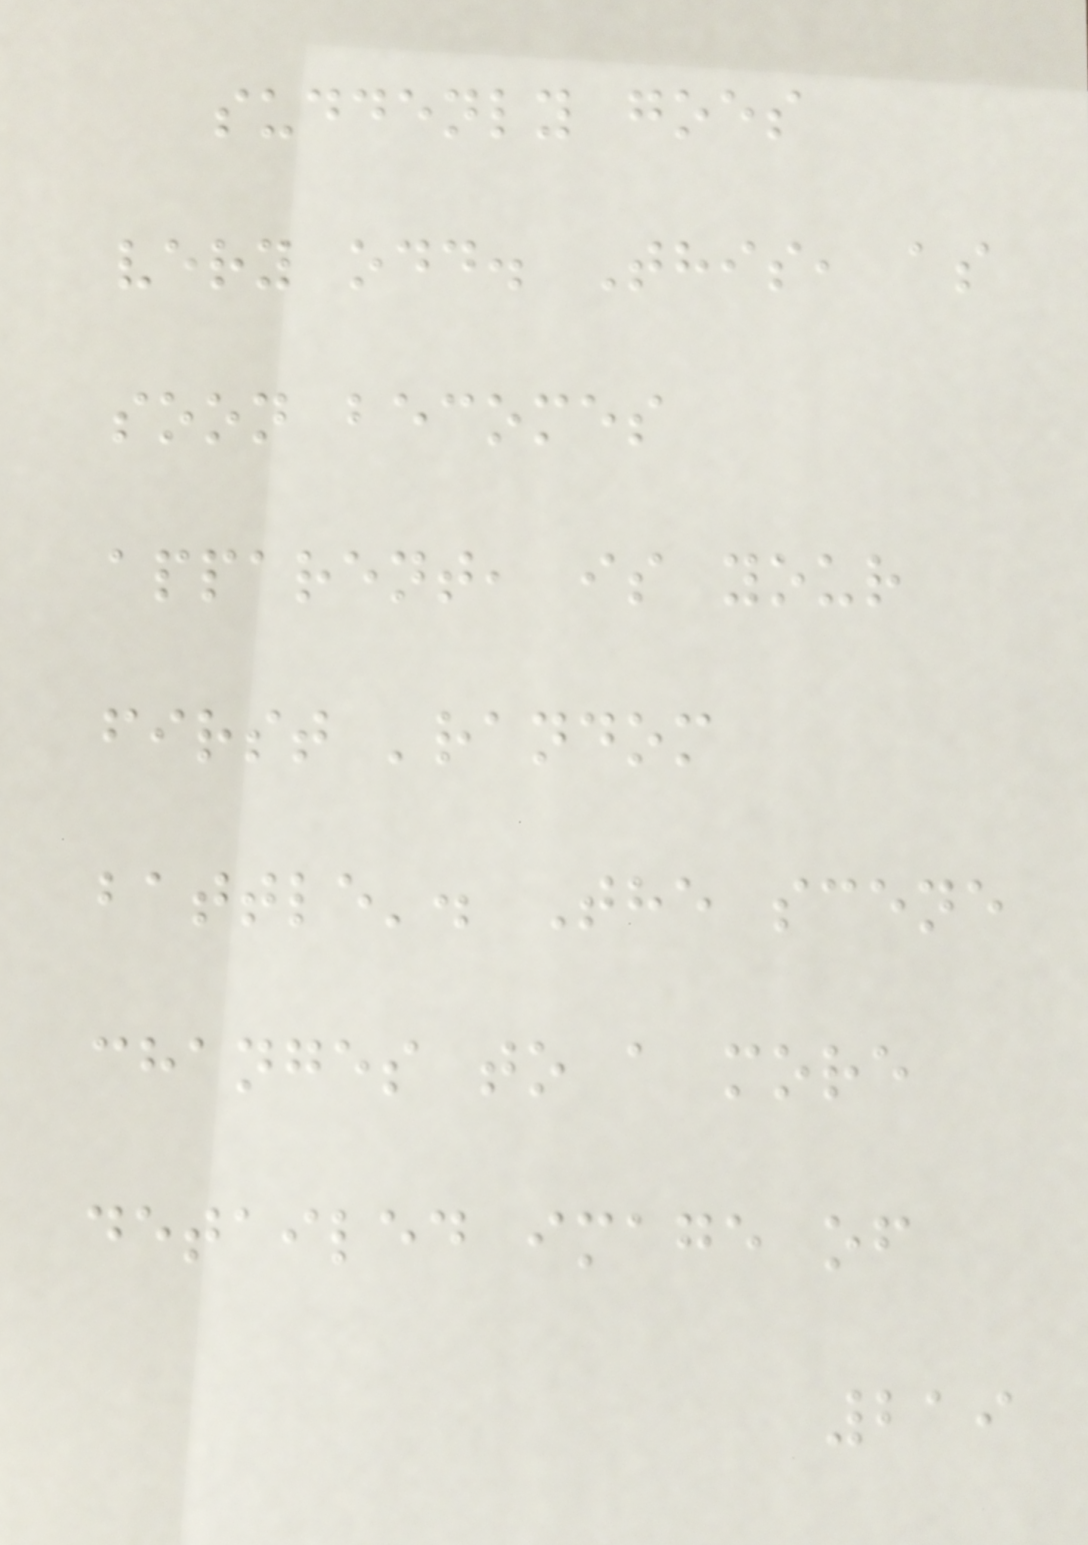suddenly goes
very odd. This, as
soon becomes
apparent, is your
first 'random
battle'. The scene
changes to a more
detailed image of
219
